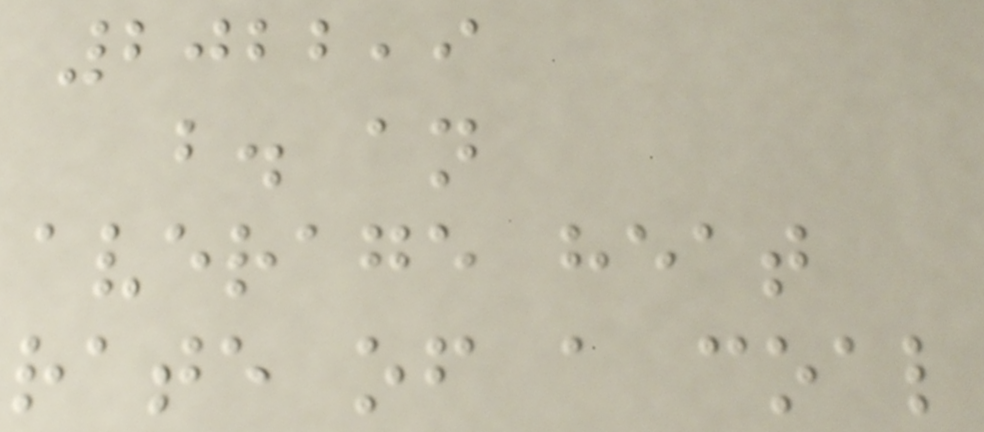2022,9
b. an
average heat
rate of a coal
